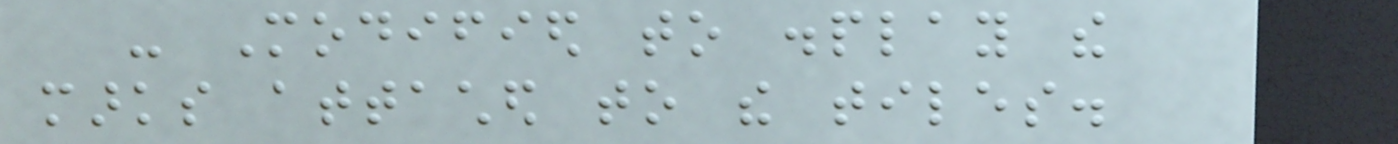- Modified to display the
marks attached to the tiles.
